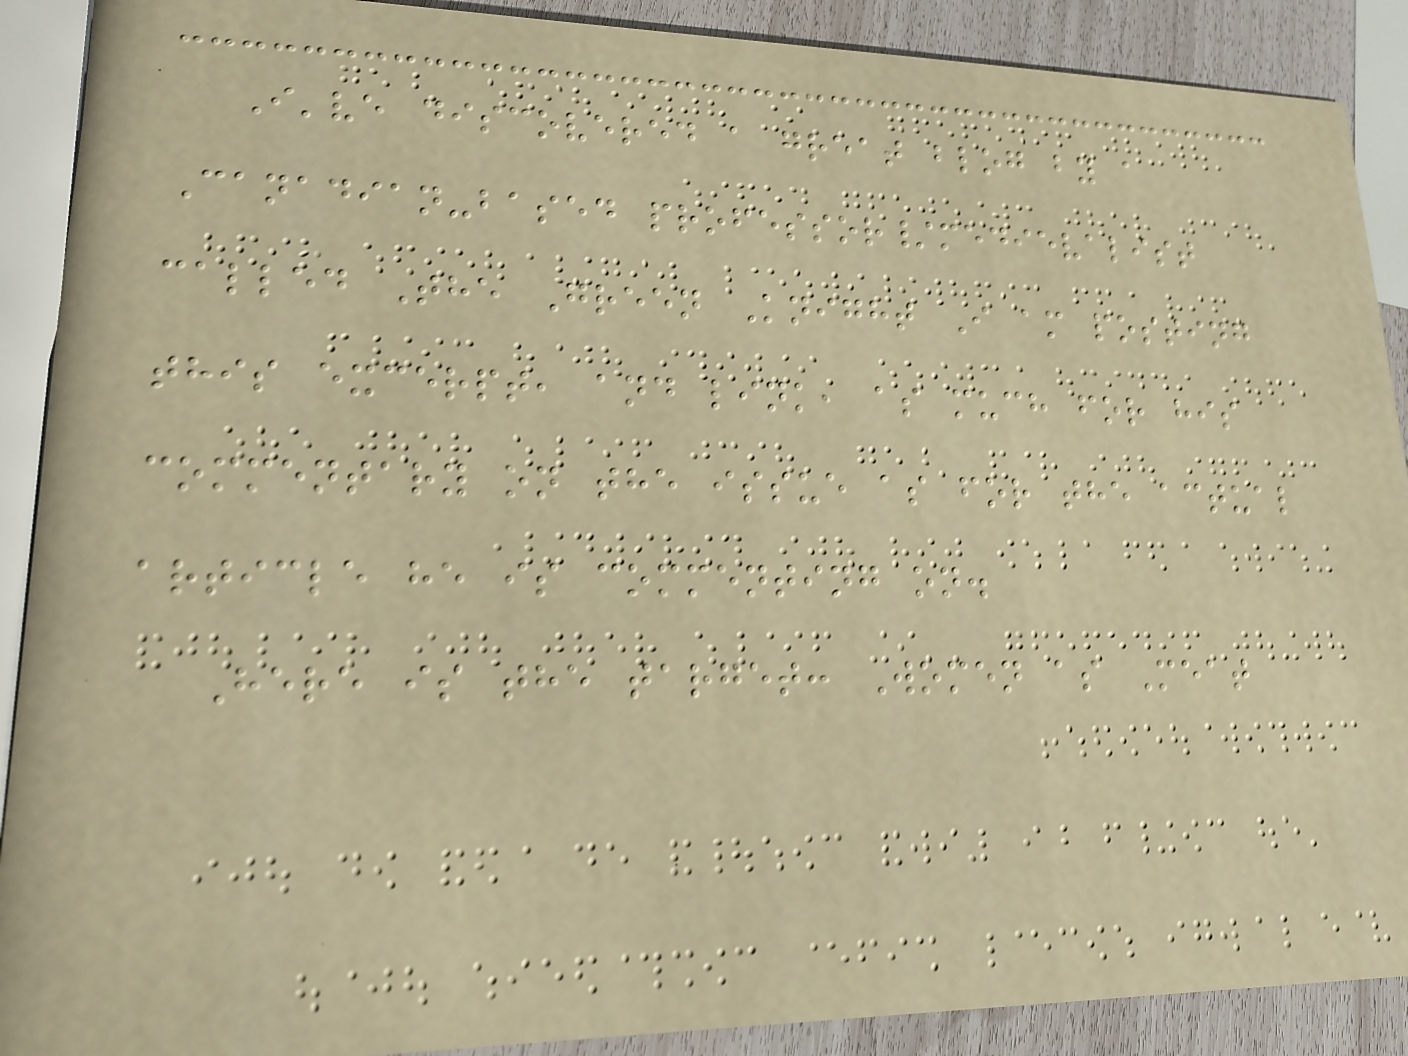I've discovered a great blog by a
Canadian-based professor/medievalist
called The Green Knight I am posting
this excerpt, and link, as much for his
commentary on the issue as for the actual
article he is commenting on.
Here is the target: Women as Meat
